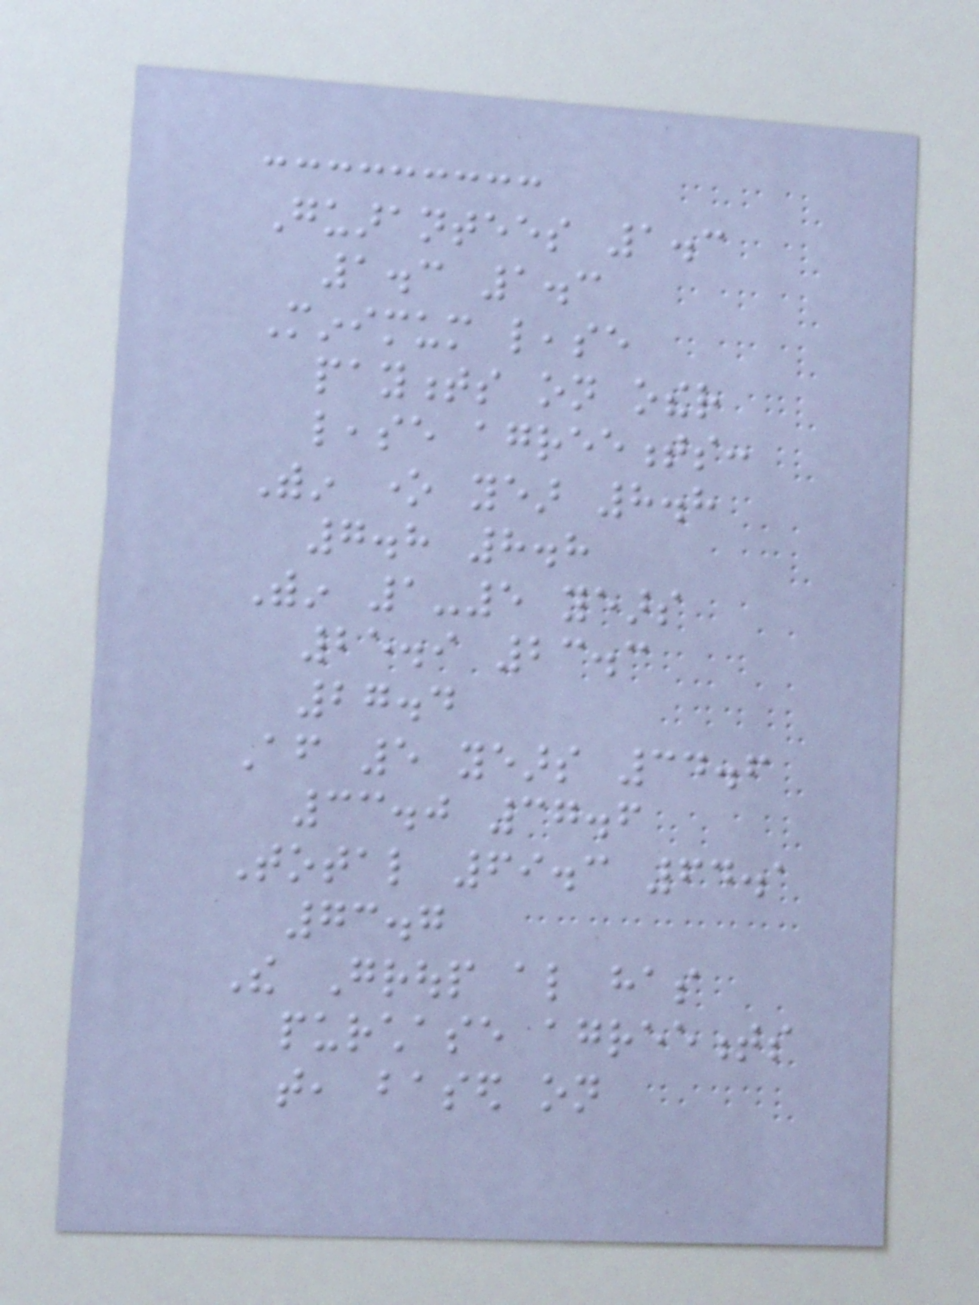Guarantees 1.3
1.3 1.3
Minimum lease
payments on other
lease agreements:
Within one year 8.8
7.8 8.8
Within 1-5 years
25.9 23.3
27.4
After 5 years 34.6
33.0 37.6
Total 69.3 64.1
73.7
The Group also has
purchase agreements
that, based on
